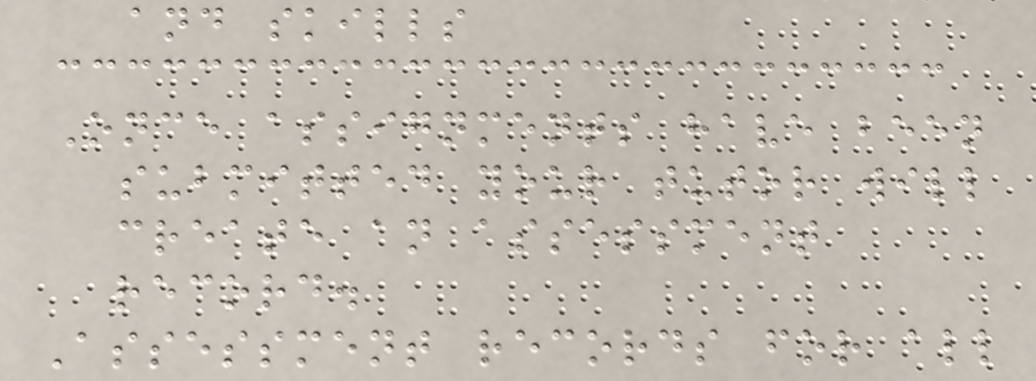and skills
Once assignments have been
submitted your tutor will
create an assessment
record.
Assessment records for all
